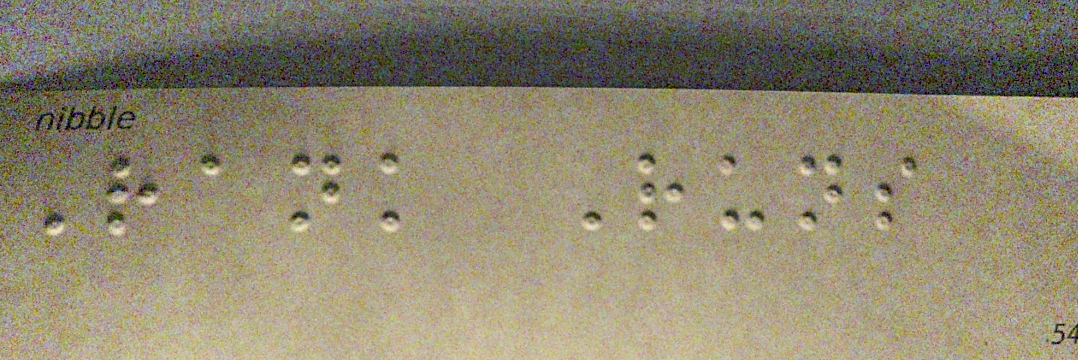Rank Runs
